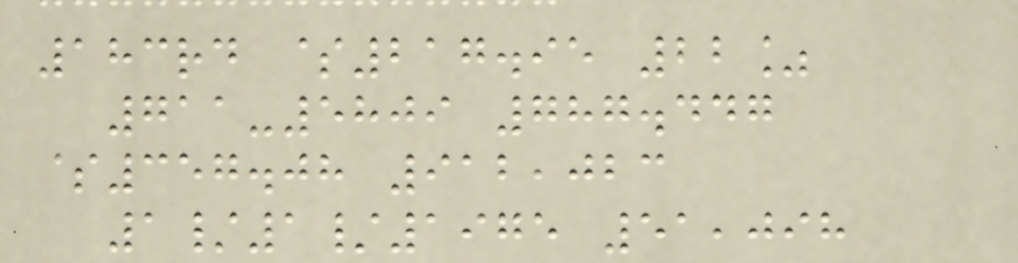183rd $217.95 22%
711-5809 787.447
$357.08 912,023
1/1/1975 51,098
